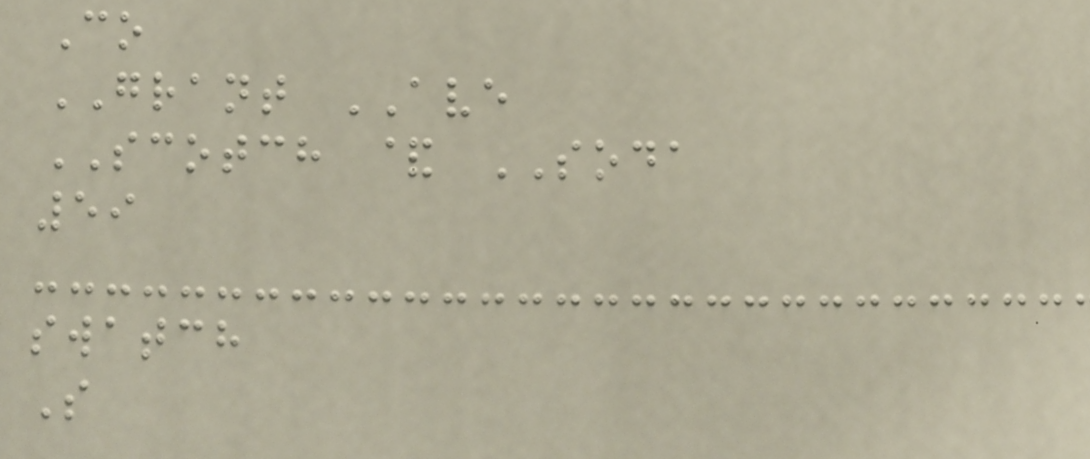Co
GRANT AVE
SCOTCH & SODA
59
swatch
S
